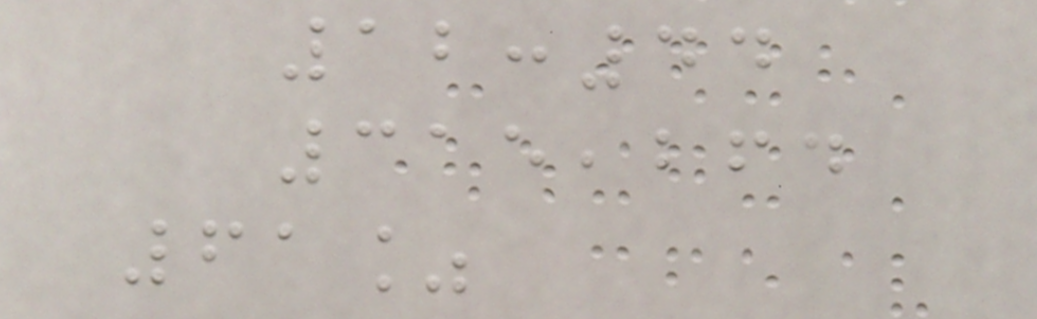12:44
315,264
61%
